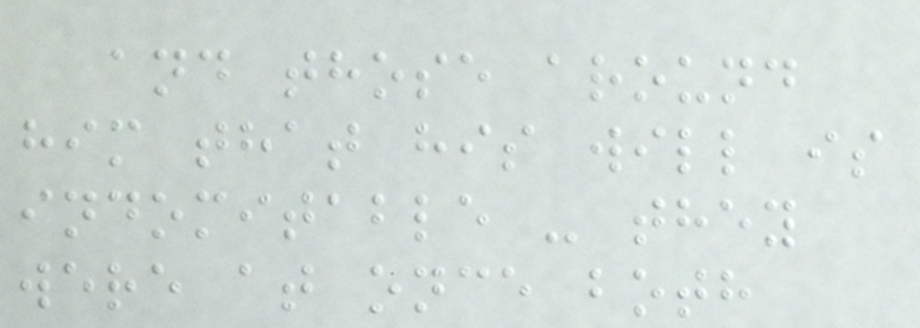and those around
him that his will is
indomitable - they
were at once both
